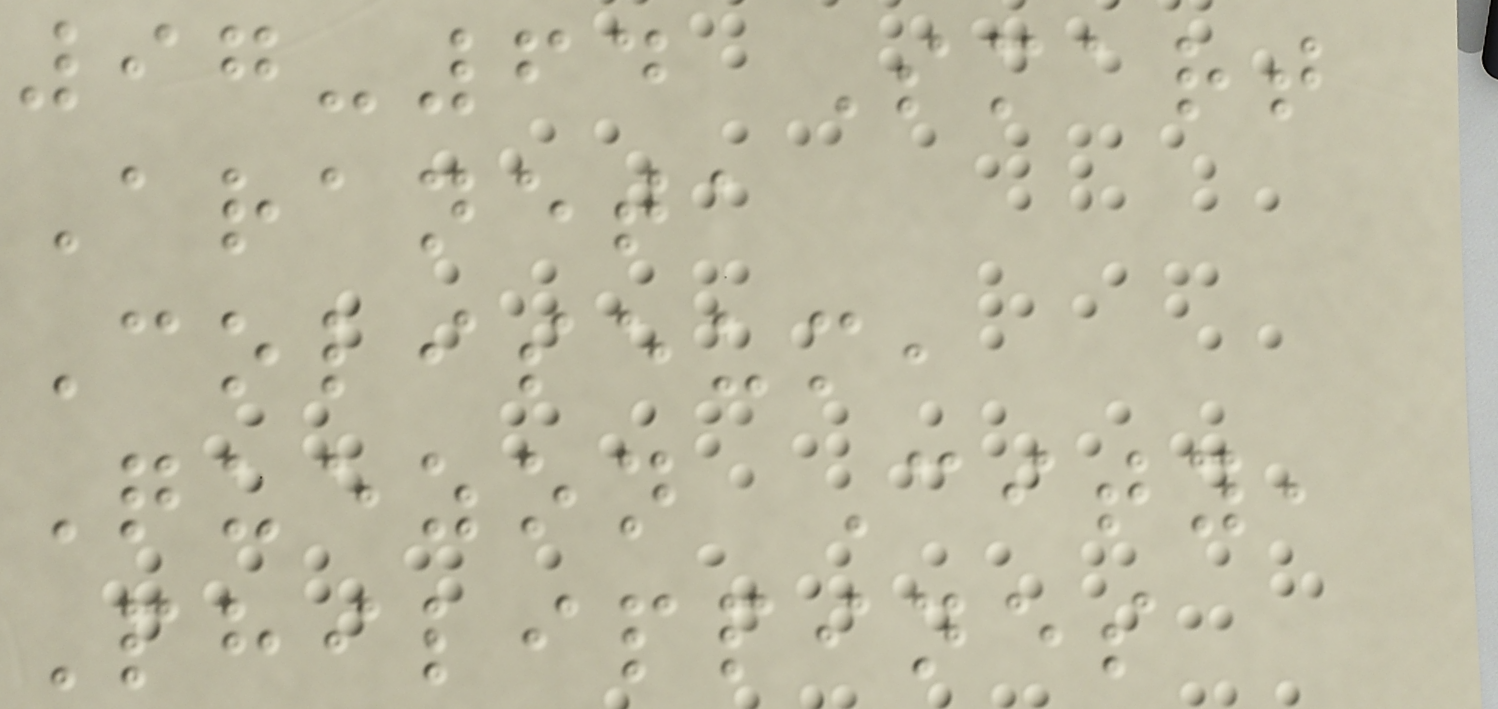97-64 Smart
Araneta
Coliseum,
Quezon City,
Philippines
